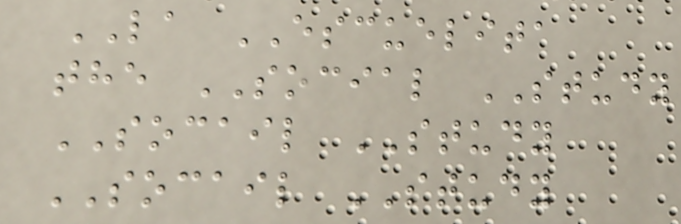LA ESCUELITA
the SOCIAL STUDY
SOCAIL STUDY
SOCAIL STUDY
